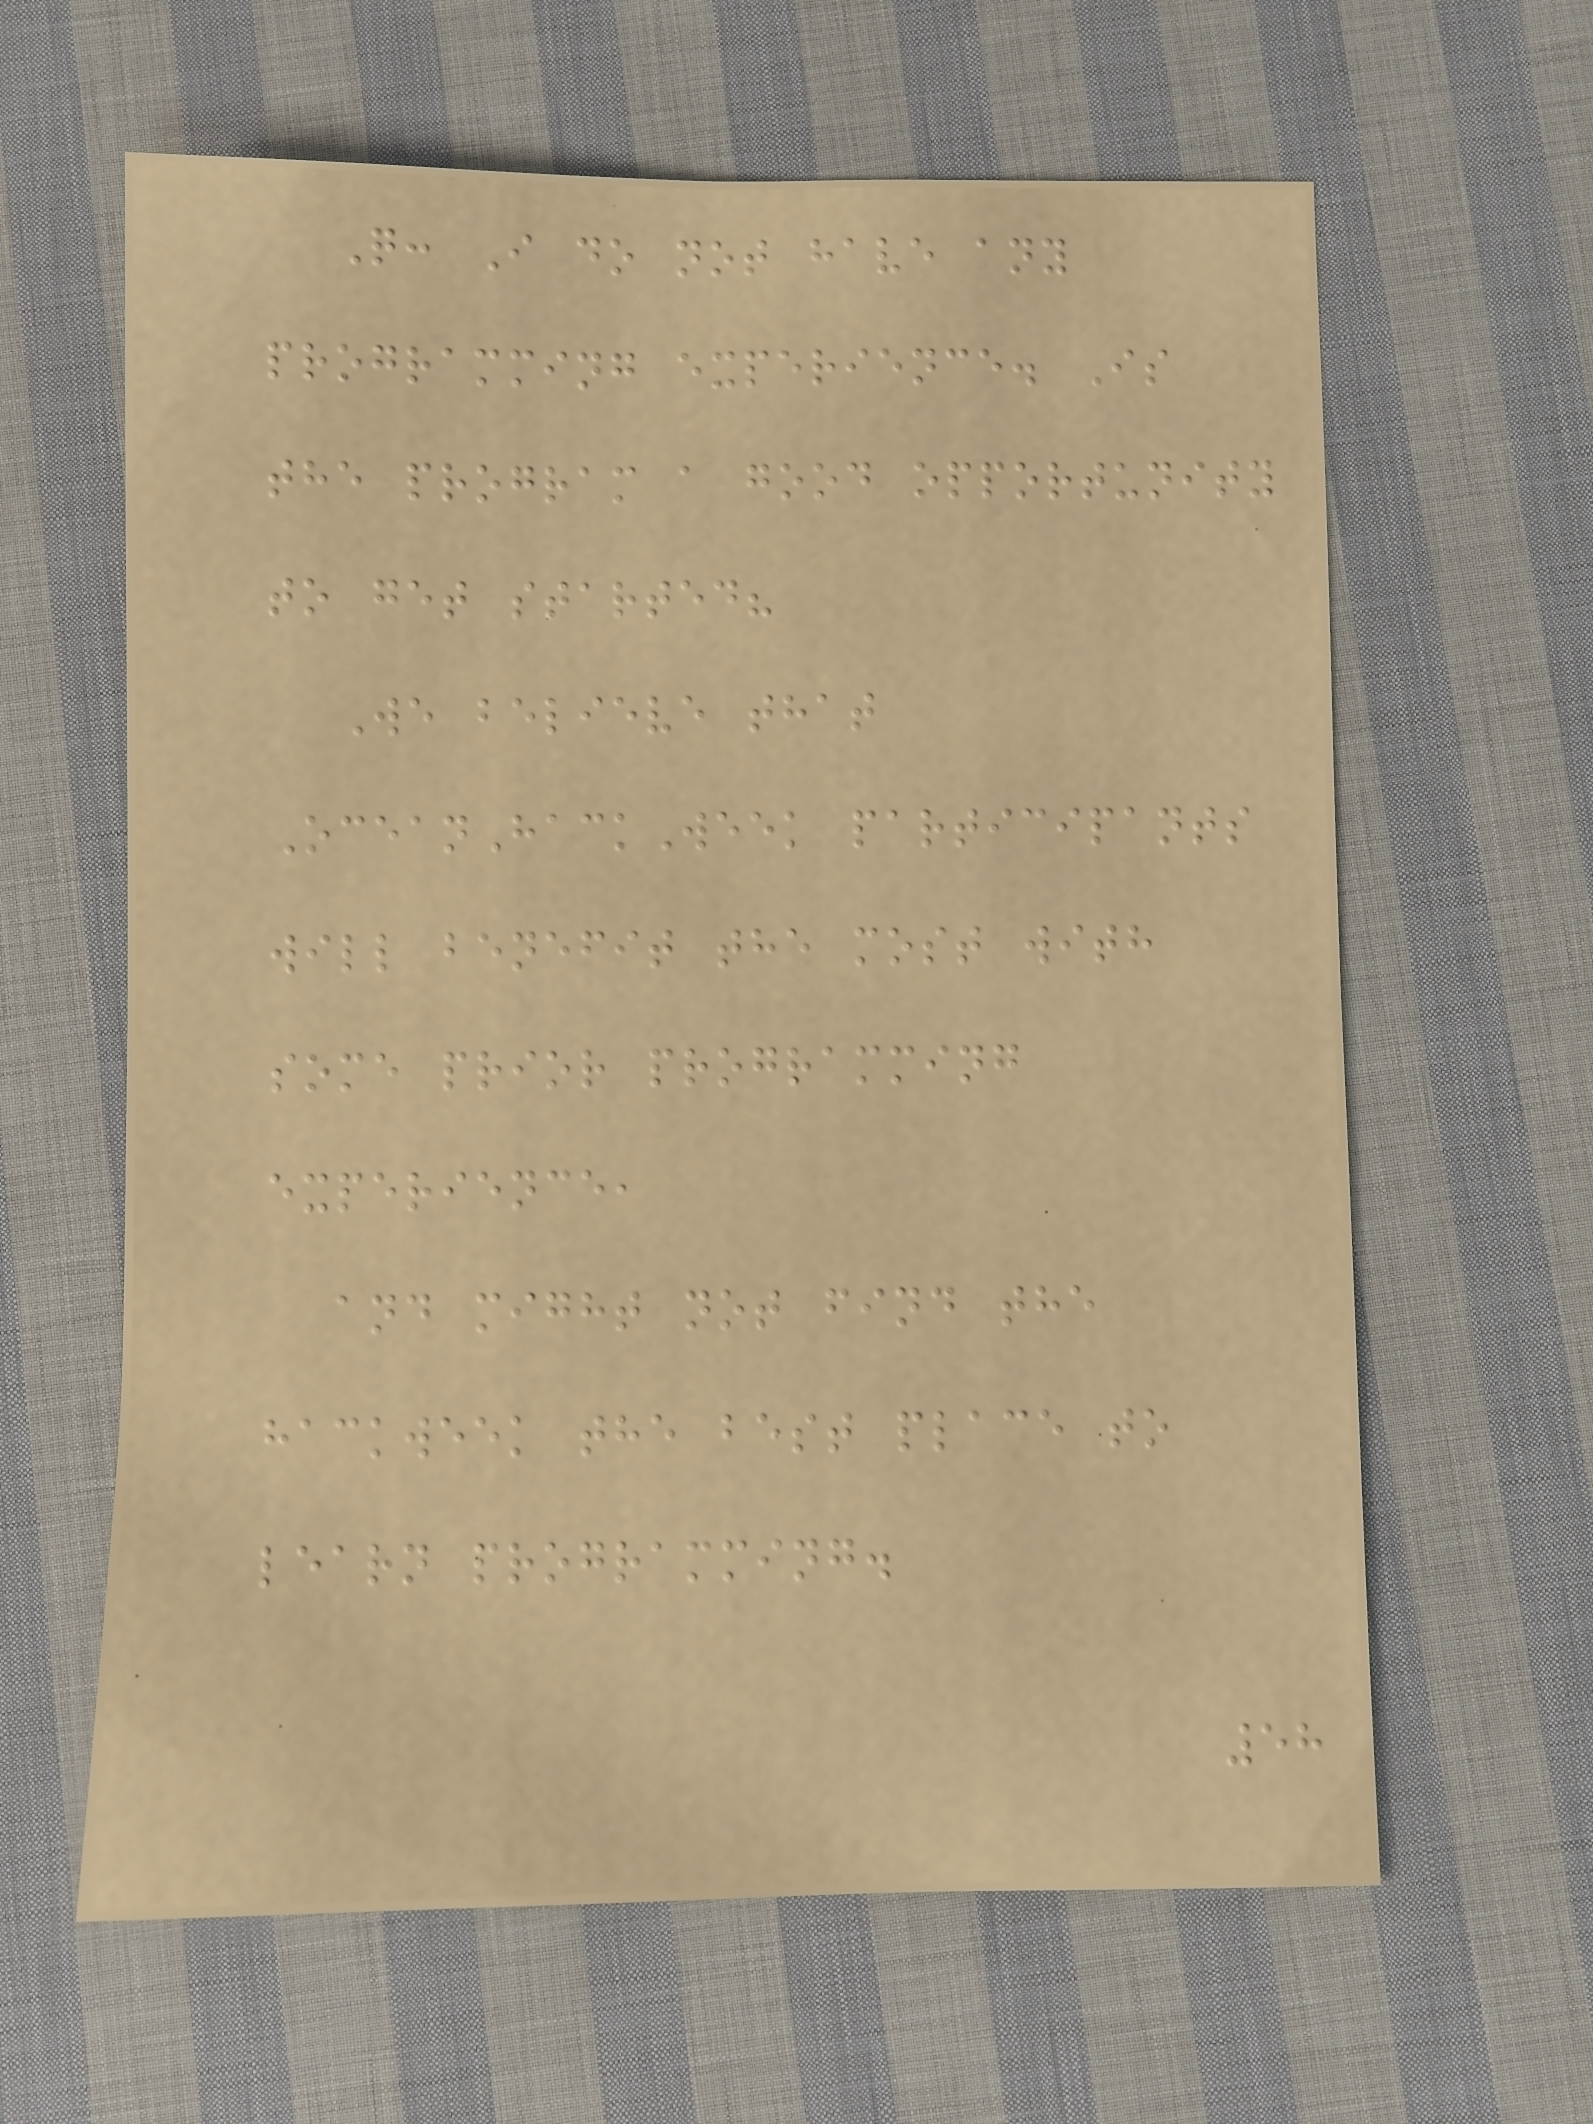Q: I do not have any
programming experience. Is
the program a good opportunity
to get started?
We believe that
OceanHackWeek participants
will benefit the most with
some prior programming
experience,
and might not find the
hackweek the best place to
learn programming.
58
